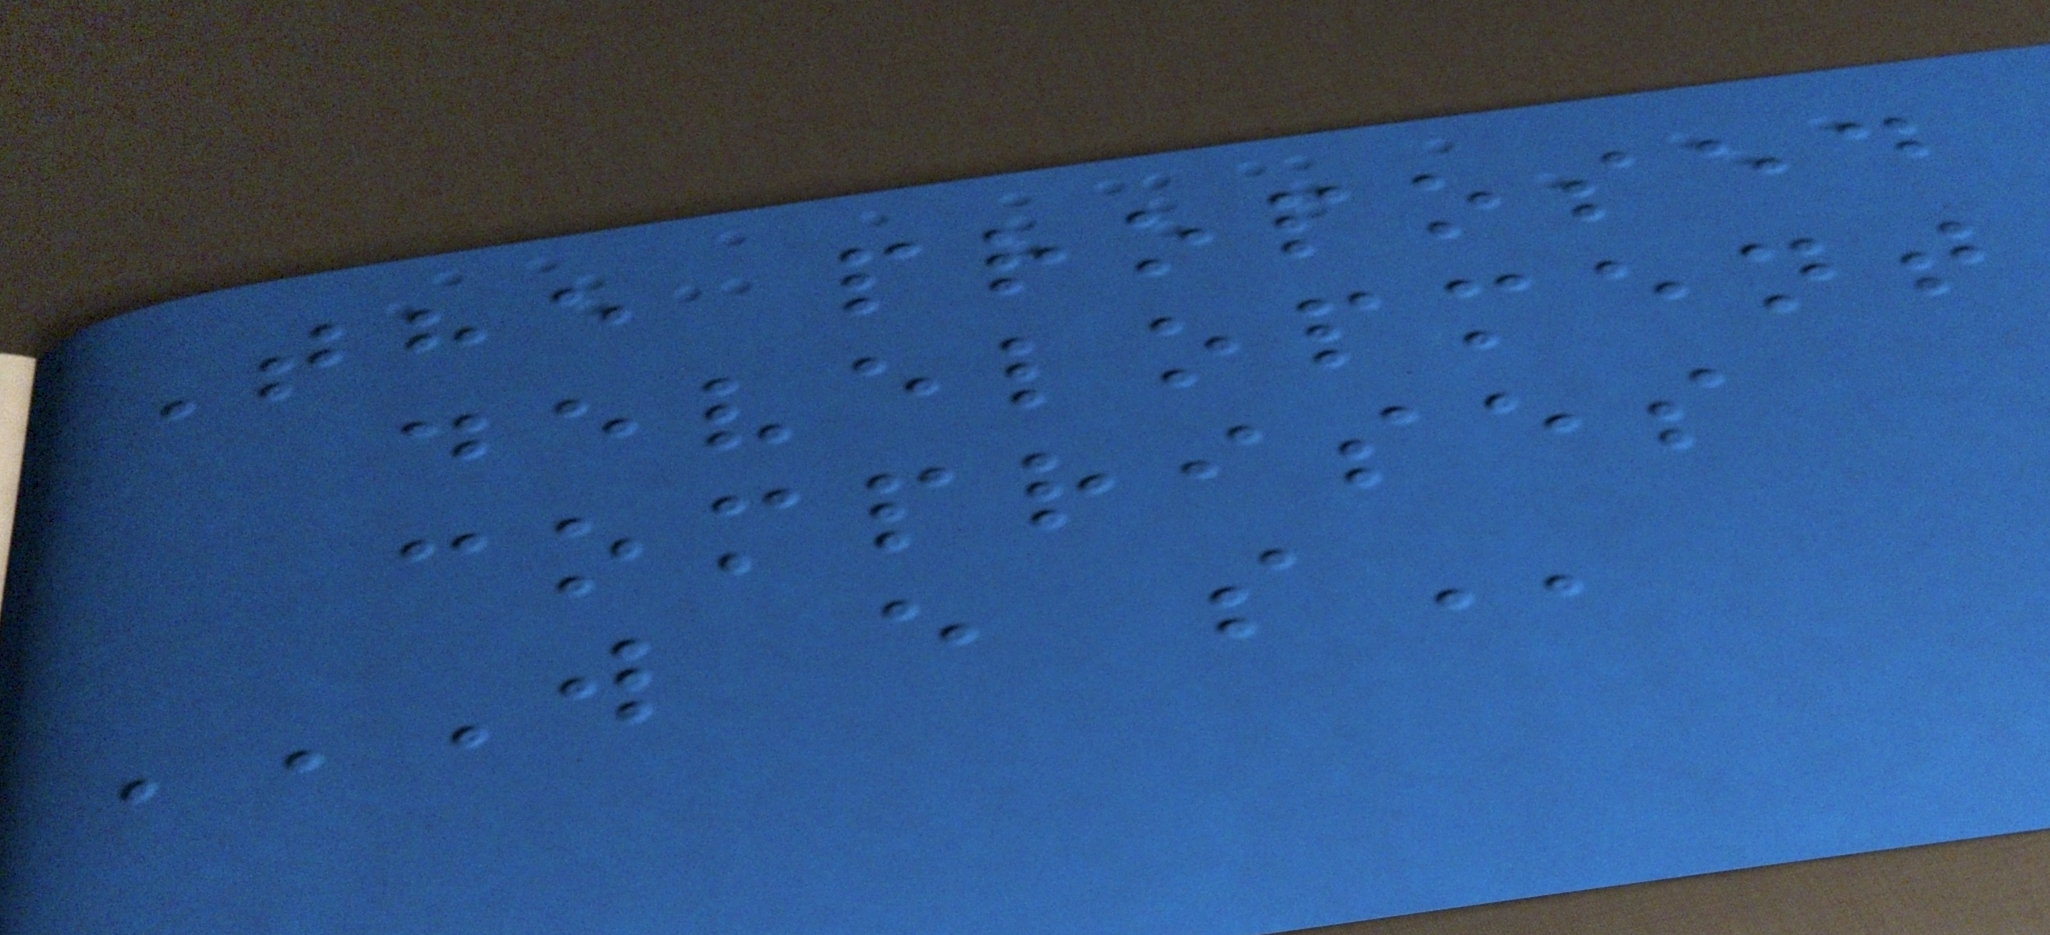The proposed
development
comprises
W E S
